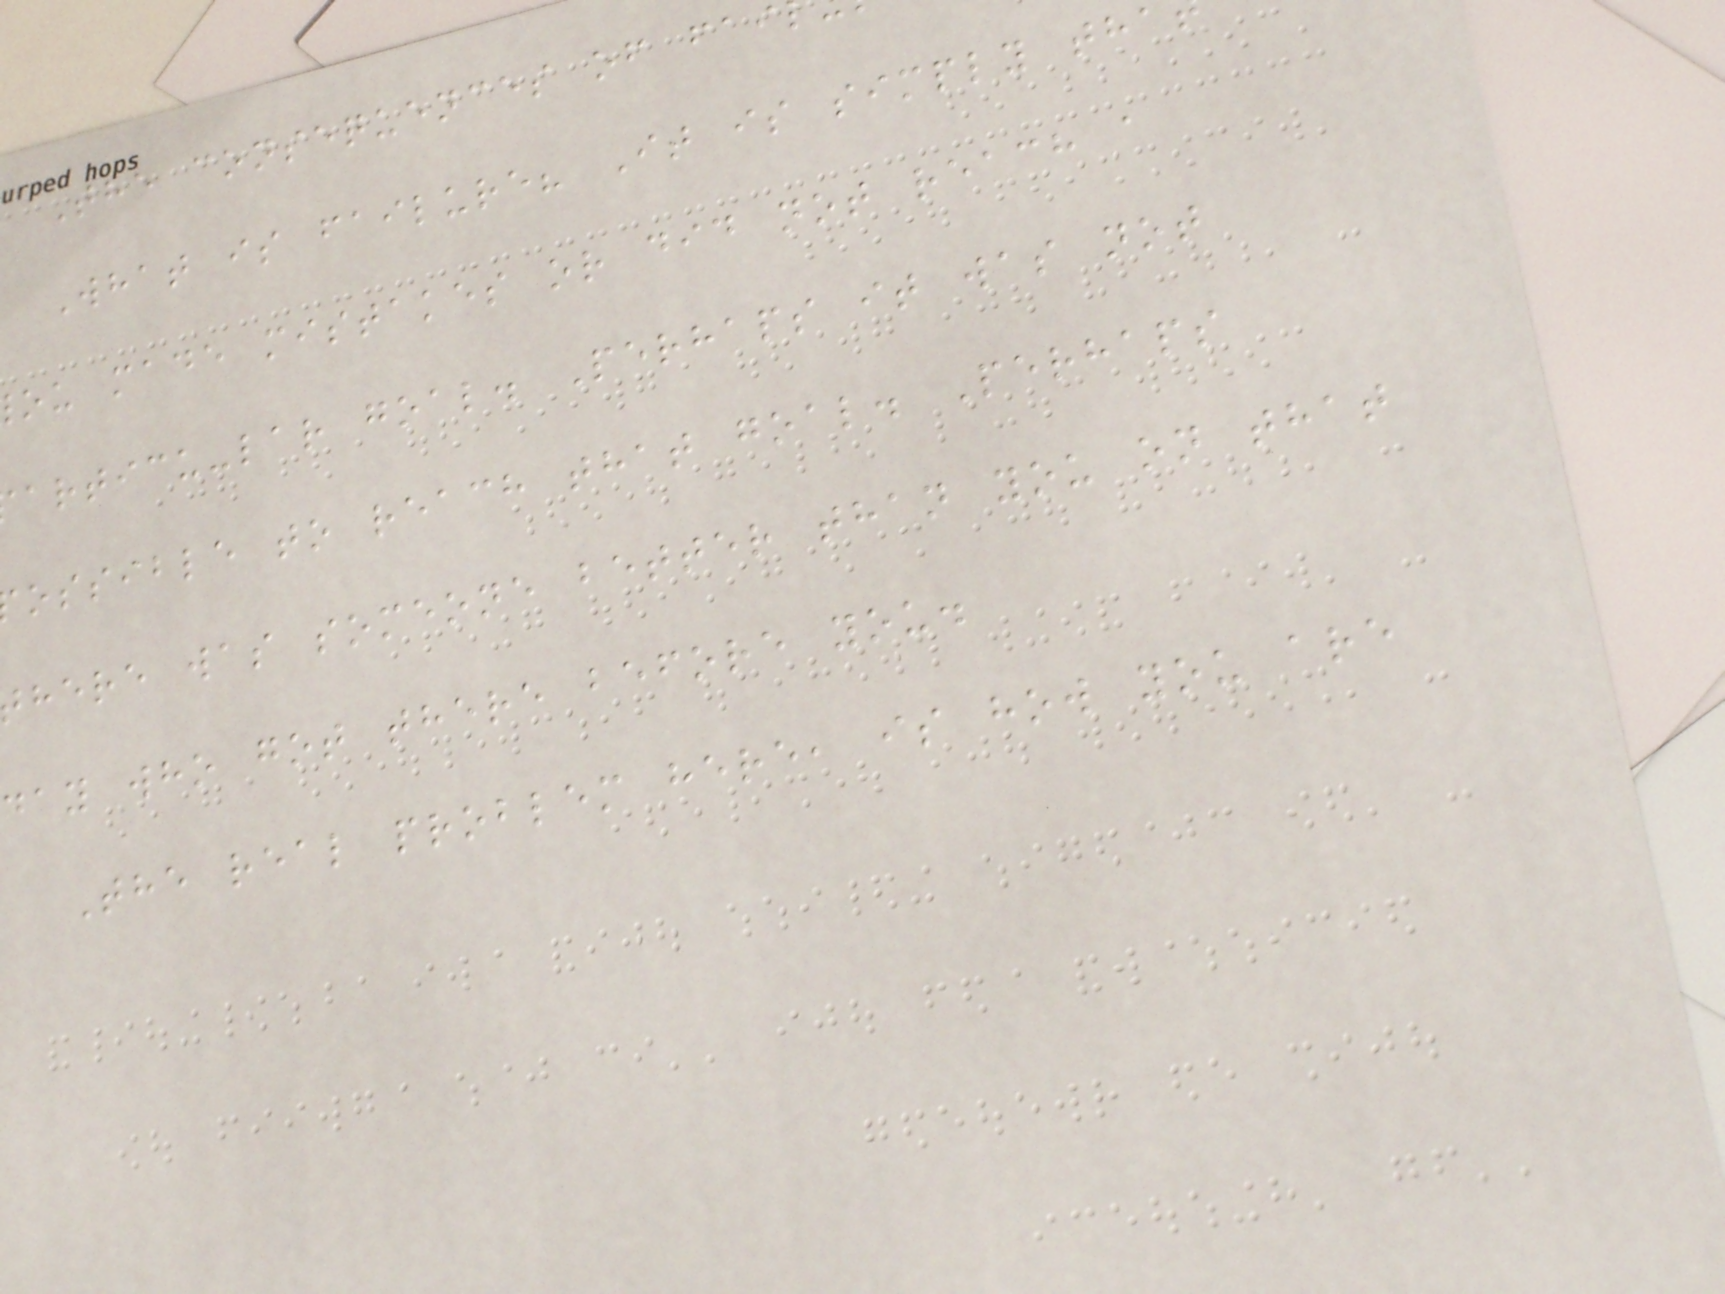The consequences of fai
What is failure? It is simply tha
ou made mistakes or did not reach a
articu-lar goal. Perhaps it was not
ossible to reach that goal. Perhaps
here was someone better than you on that
day who got there before you.
The real problem here, is how you are
